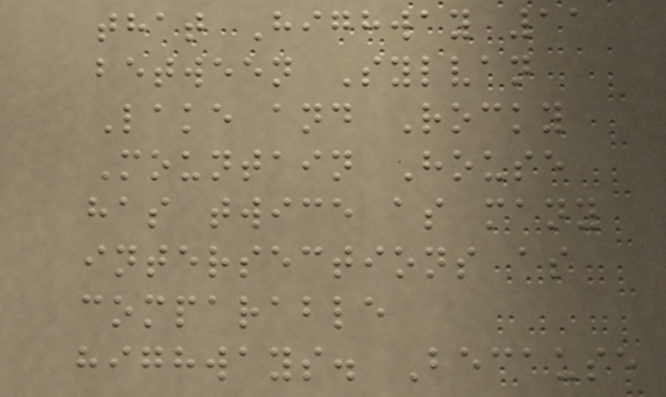that Highway 11
between Sylvan
Lake and Rocky
Mountain House
has twice as many
intersections as
comparable
highways. Because
